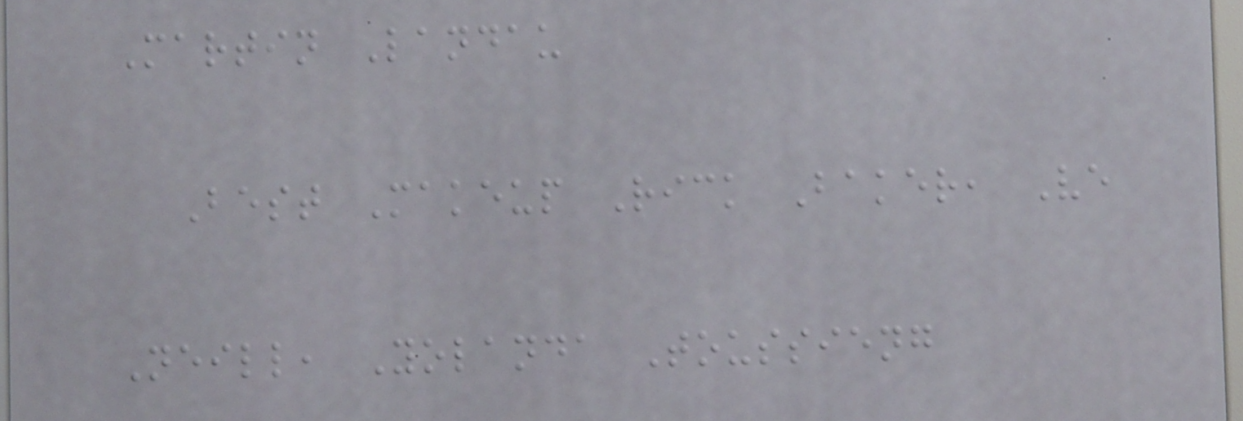Martin Landau
Best Makeup Rick Baker, Ve
Neill, Yolanda Toussieng
